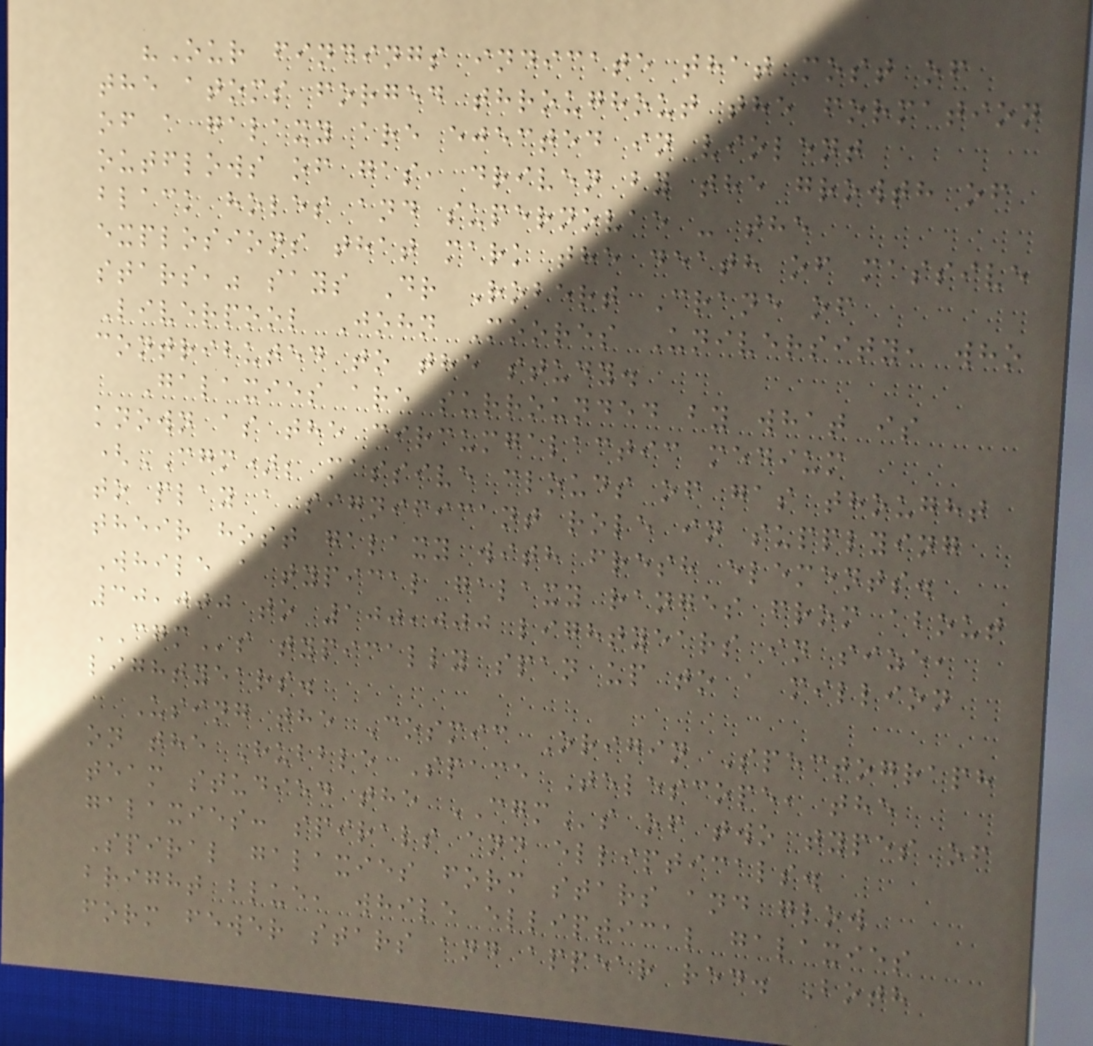"Our findings indicate that most of
the atoms forged throughout the formation
of a galaxy are ejected in violent
outflows of gas, driven by the growth of
black holes and supernovae - the
explosions that mark the death of massive
stars," says Dr Robert Crane of
Liverpool John Moores University, who
contributed to the study.
Galaxies are surrounded by what is
known as the circumgalactic medium
(CGM); massive clouds of gas thought
to play a significant role in supplying
their host galaxy with fresh elements.
While a typical galaxy ranges from about
30,000 to 100,000 lightyears in size,
CGMs typically span up to a million
lightyears.
Using the Cosmic Origin Spectograph
on the Hubble Space Telescope, the
team studied the CGMs of two types of
galaxies: spirals and ellipticals.
Spiral galaxies form stars and glow
bright blue, while elliptical galaxies
form fewer stars and appear red. Both
